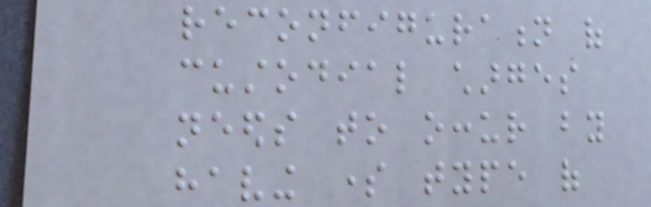reconfiguration of
custodial charges
needs to occur by
having some type of
